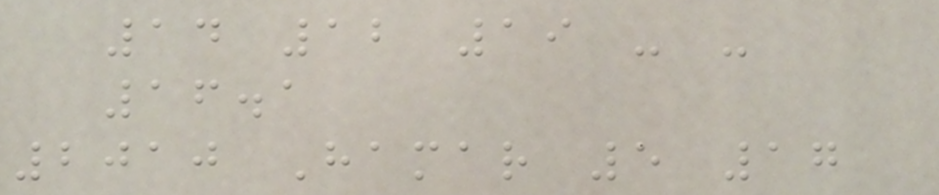14 12 19 - -
16.1
2010 Hamar 5 17
